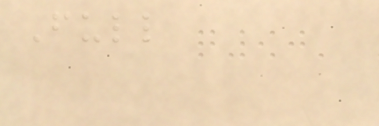Full
